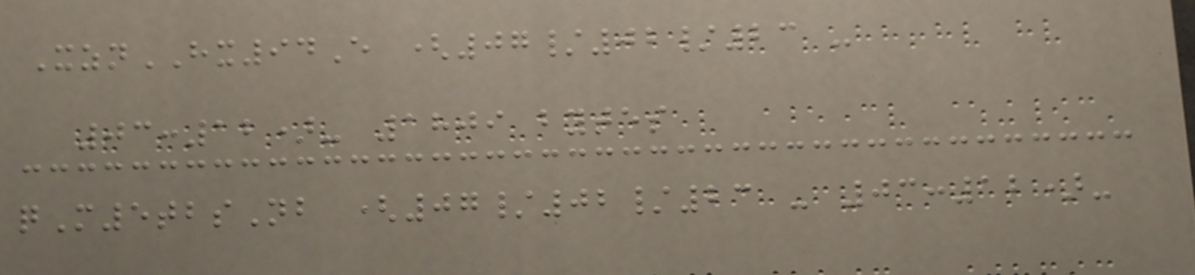XznHX94E (07/02/23 -
03:12)- 1809 bytes
qM5tbsNb (07/02/23 - 03:12)-
